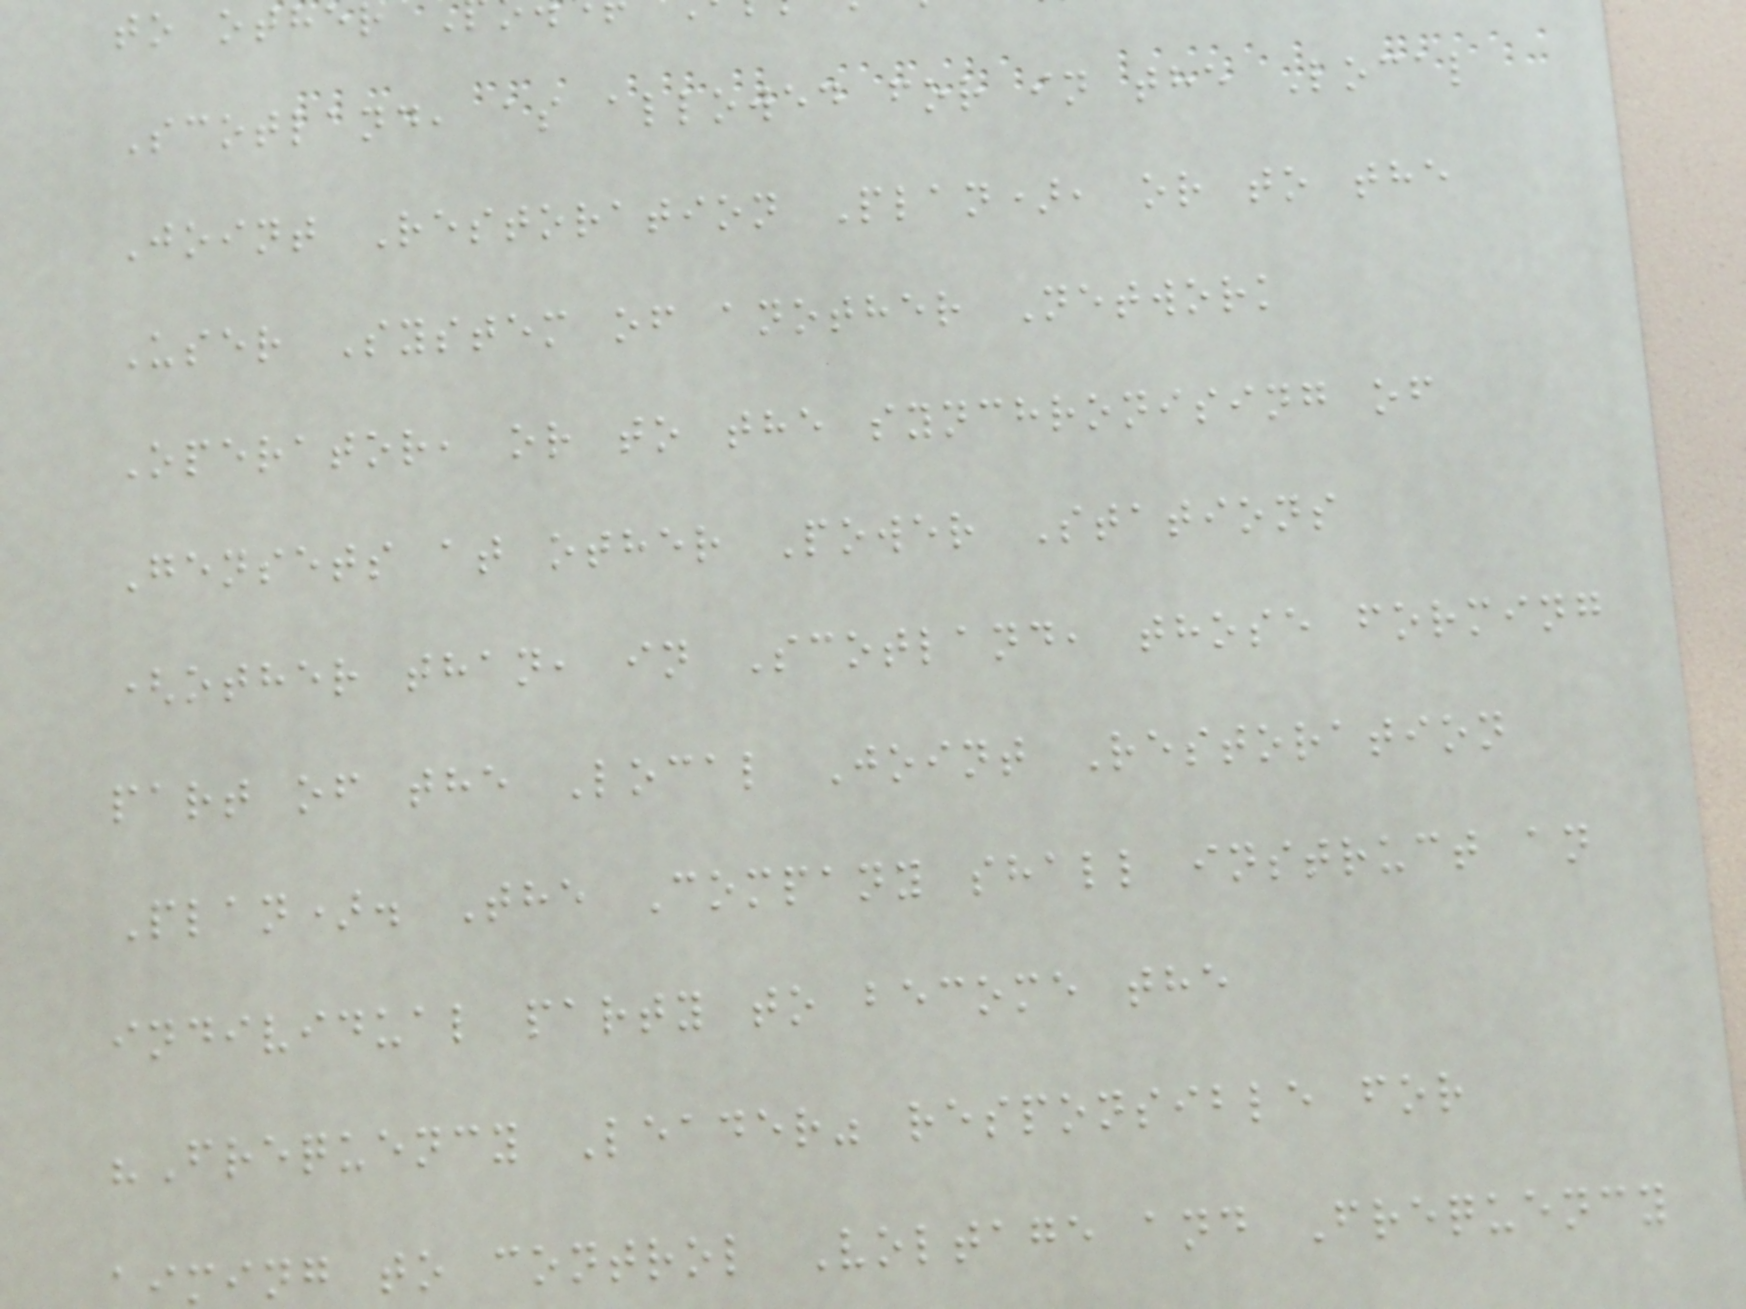Scotland, as allowed for in the Local
Joint Restoration Plan), or to the
User System of another Network
Operator, or to the synchronising of
Gensets at other Power Stations
(other than, in Scotland, those forming
part of the Local Joint Restoration
Plan). The Company shall instruct an
individual party to become the
"Frequency Leader" responsible for
iming to control Voltage and Frequency
